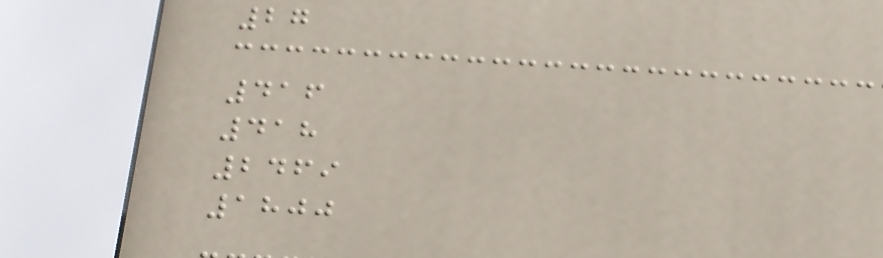27
416
418
2469
1800
